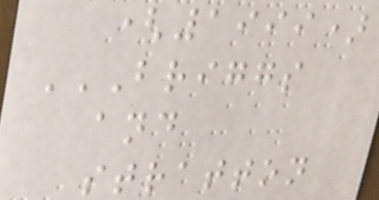(1999)
BRIGGS
AND
STRATTON
